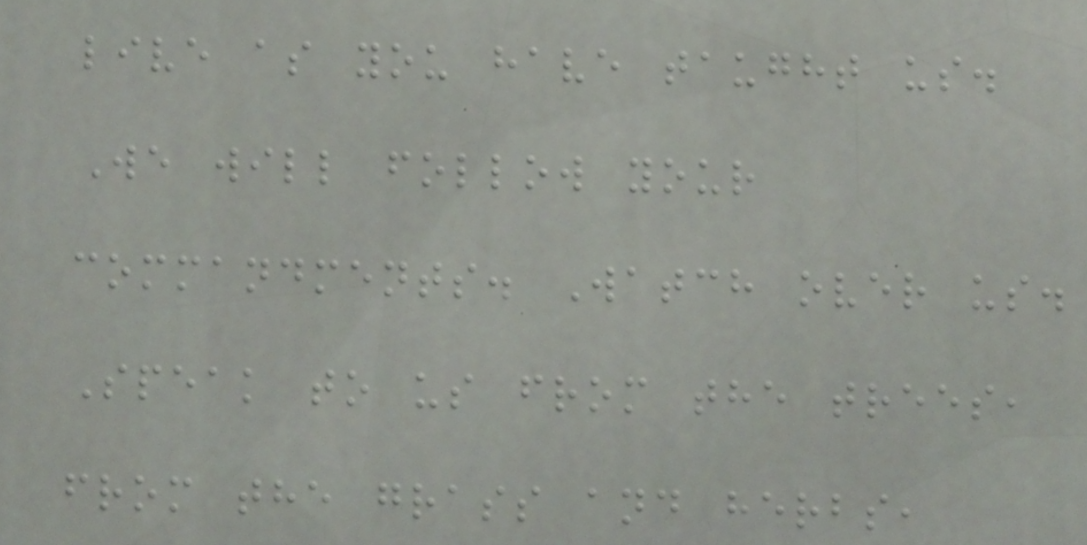live as you have taught us.
We will follow your
commandments. Watch over us.
Speak to us from the trees,
from the grass and herbs,
